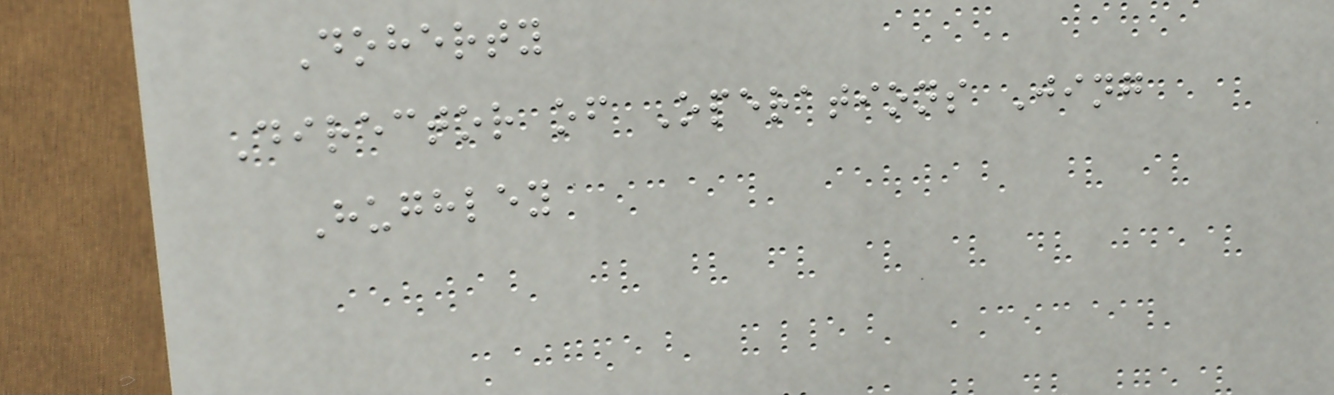Doherty
Director of Operations Jing
Hughley
